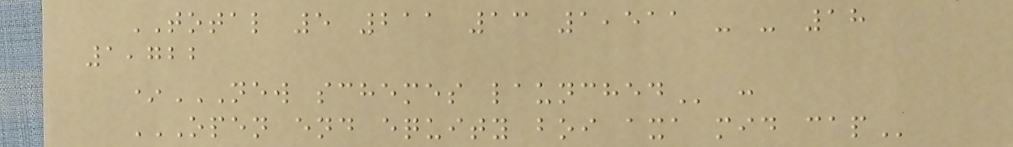TOTAL 5 211 13 1,511 - - 18
1,722
*NEW SCHEMES LAUNCHED :
OPEN END EQUITY BOI AXA MID CAP
